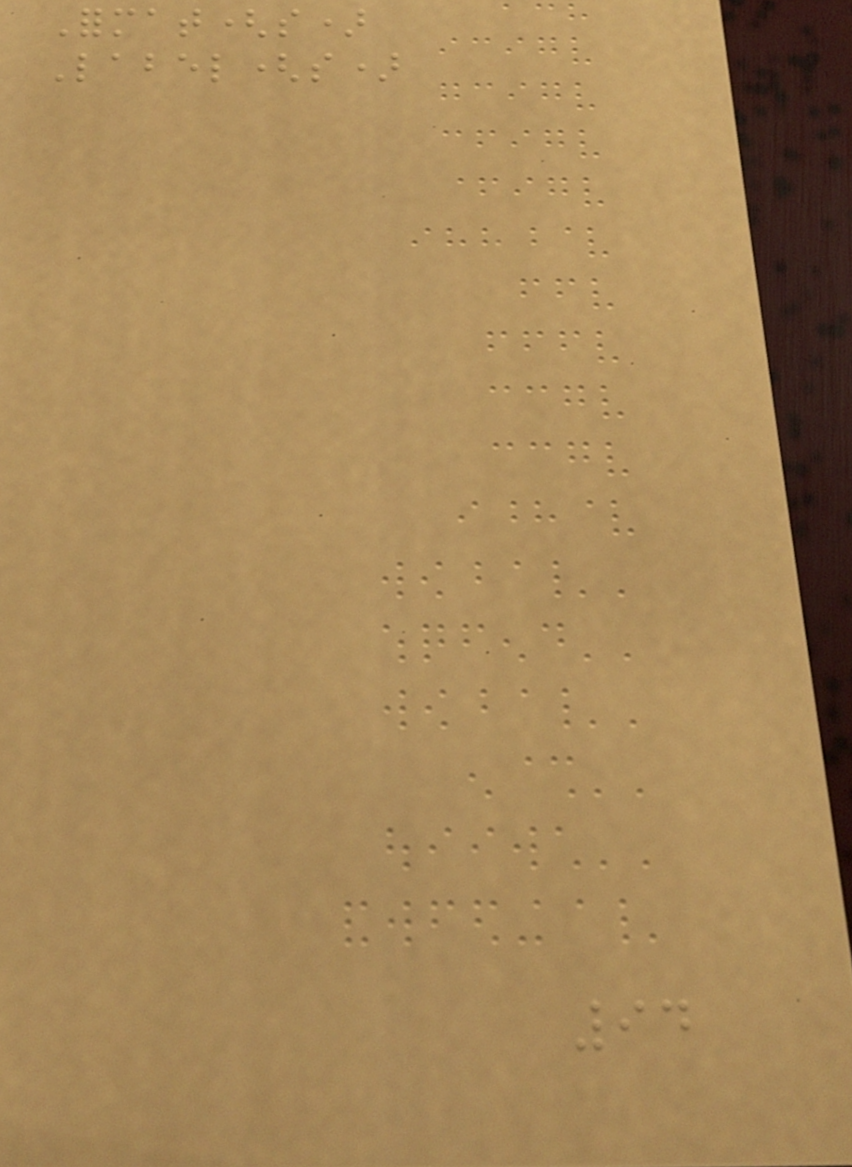Format(s)
Label(s)
94
